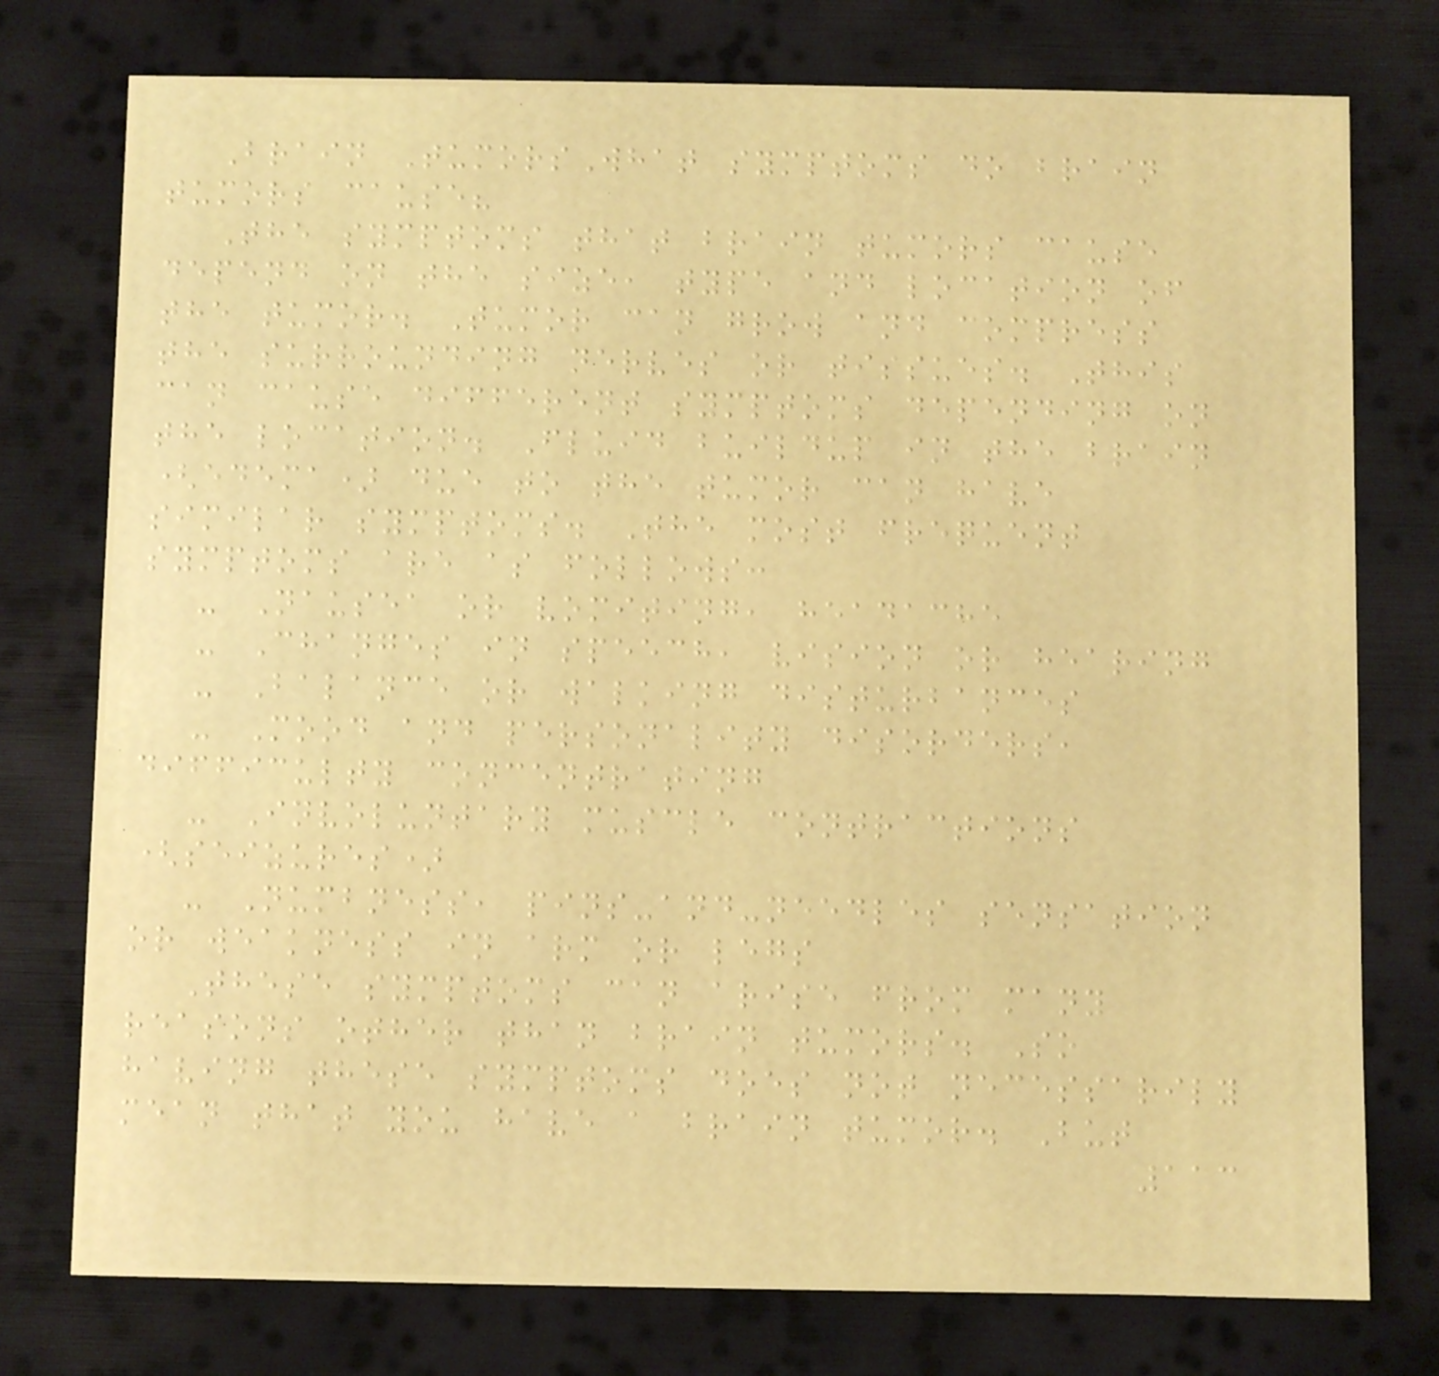Brain TumorsWhat symptoms do brain
tumors cause?
The symptoms that brain tumors cause
depend on the size, type and location of
the tumor. Tumor can grow and compress
the surrounding nerves or tissues. This
can cause different symptoms depending on
the location. Fluid buildup in the brain
(edema) due to the tumor can have
similar symptoms. The most frequent
symptoms are as follows:
- Nausea or vomiting, headache
- Changes in speech, vision or hearing
- Balance or walking disturbances
- Mood and personality disorders,
difficulty concentrating
- Involuntary muscle contractions
(seizures)
- Numbness, pins-and-needles sensation
or weakness in arm or legs
These symptoms can arise from many
reasons other than brain tumors. So
having these symptoms does not necessarily
mean that you have a brain tumor. But
113
